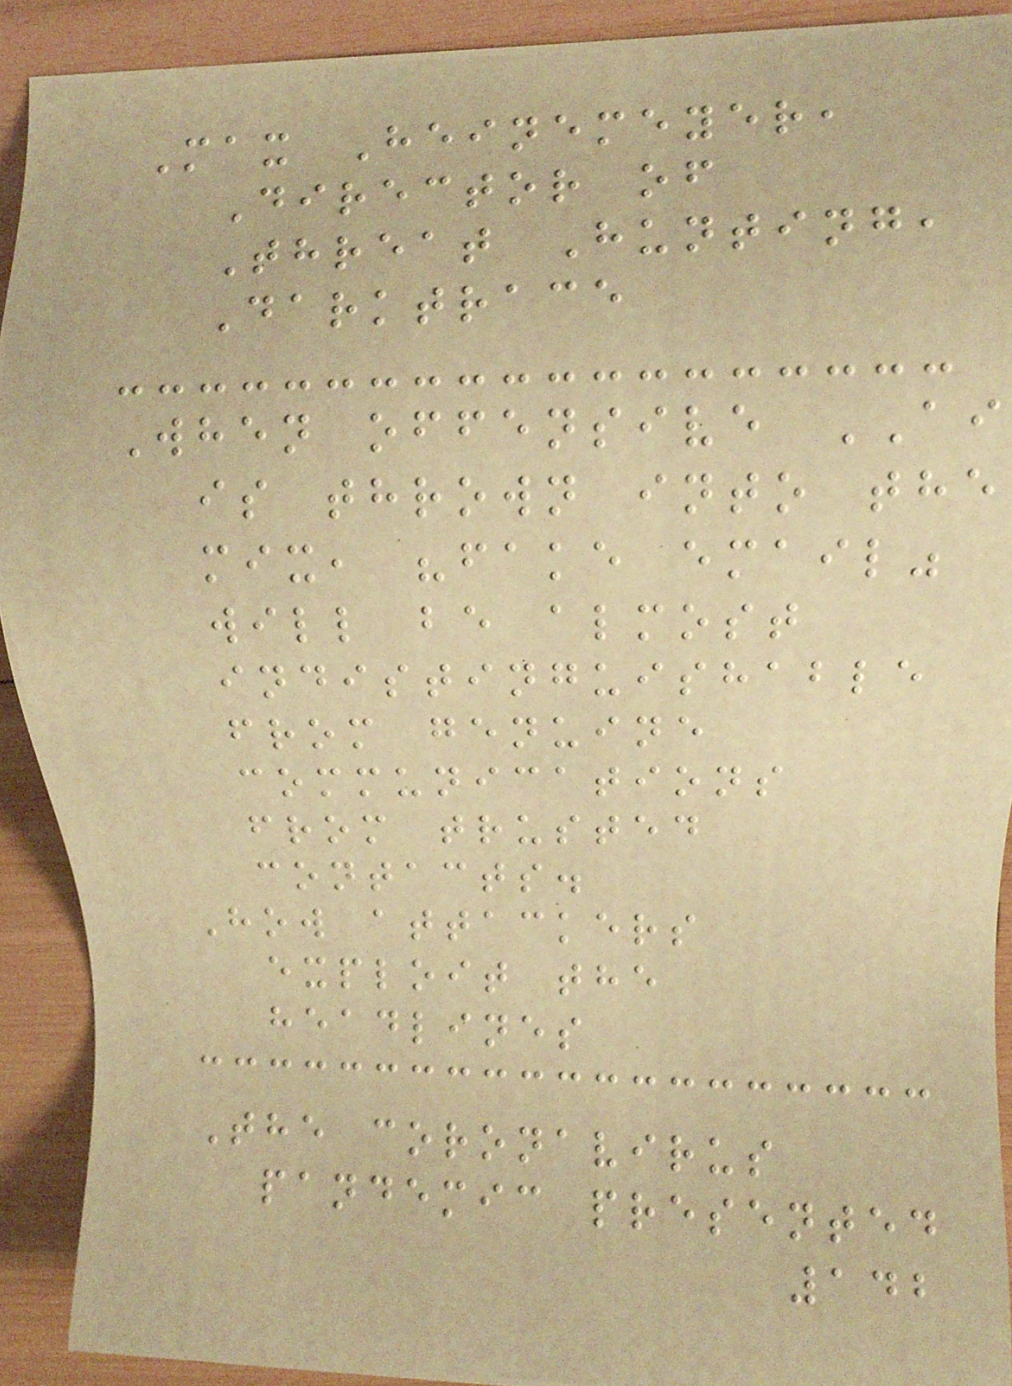Max Heinemeyer,
Director of
Threat Hunting,
Darktrace
When offensive AI
is thrown into the
mix, "fake email"
will be almost
indistinguishable
from genuine
communications
from trusted
contacts.
How attackers
exploit the
headlines
The coronavirus
pandemic presented
142
